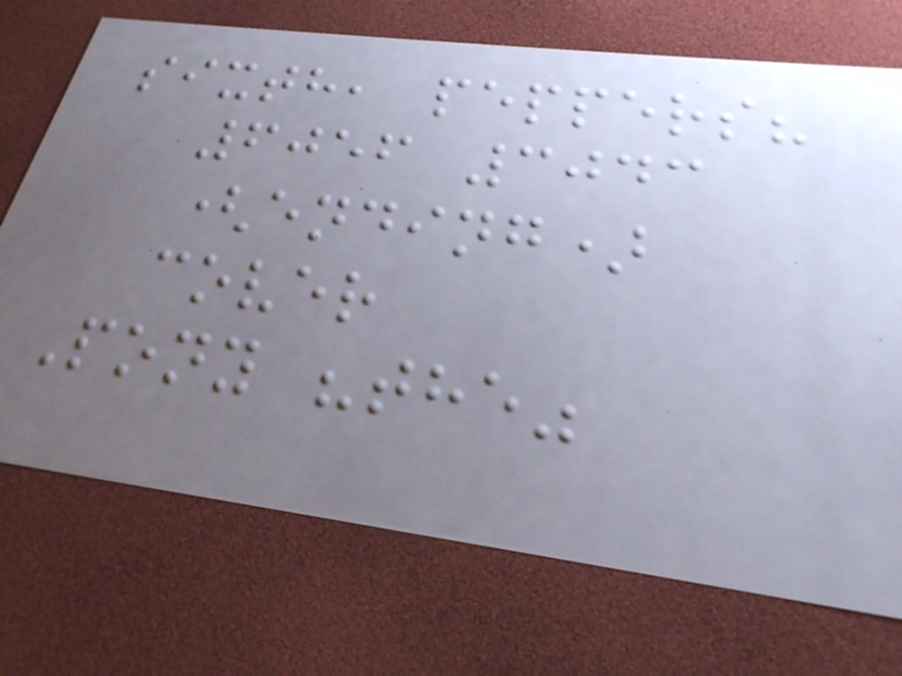sixth, peppers?
6056 3043
(ending)
cover
Pony "the"
